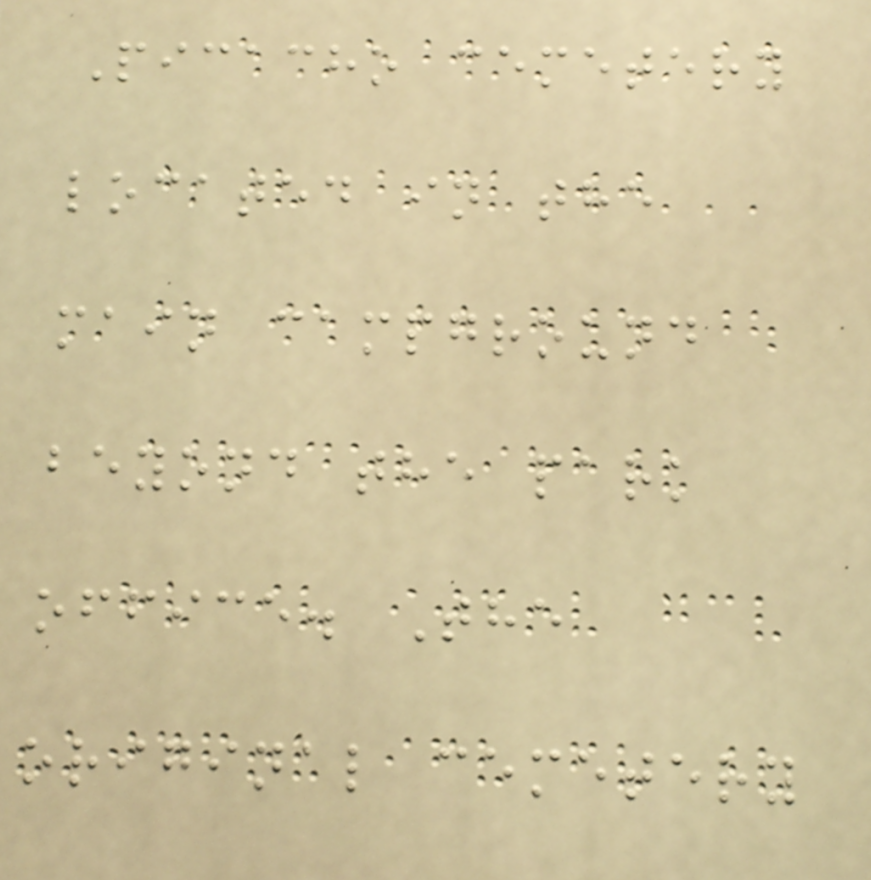Picacho cemetery
located in the
main campground
beyond the park
office. The
original cemetery
